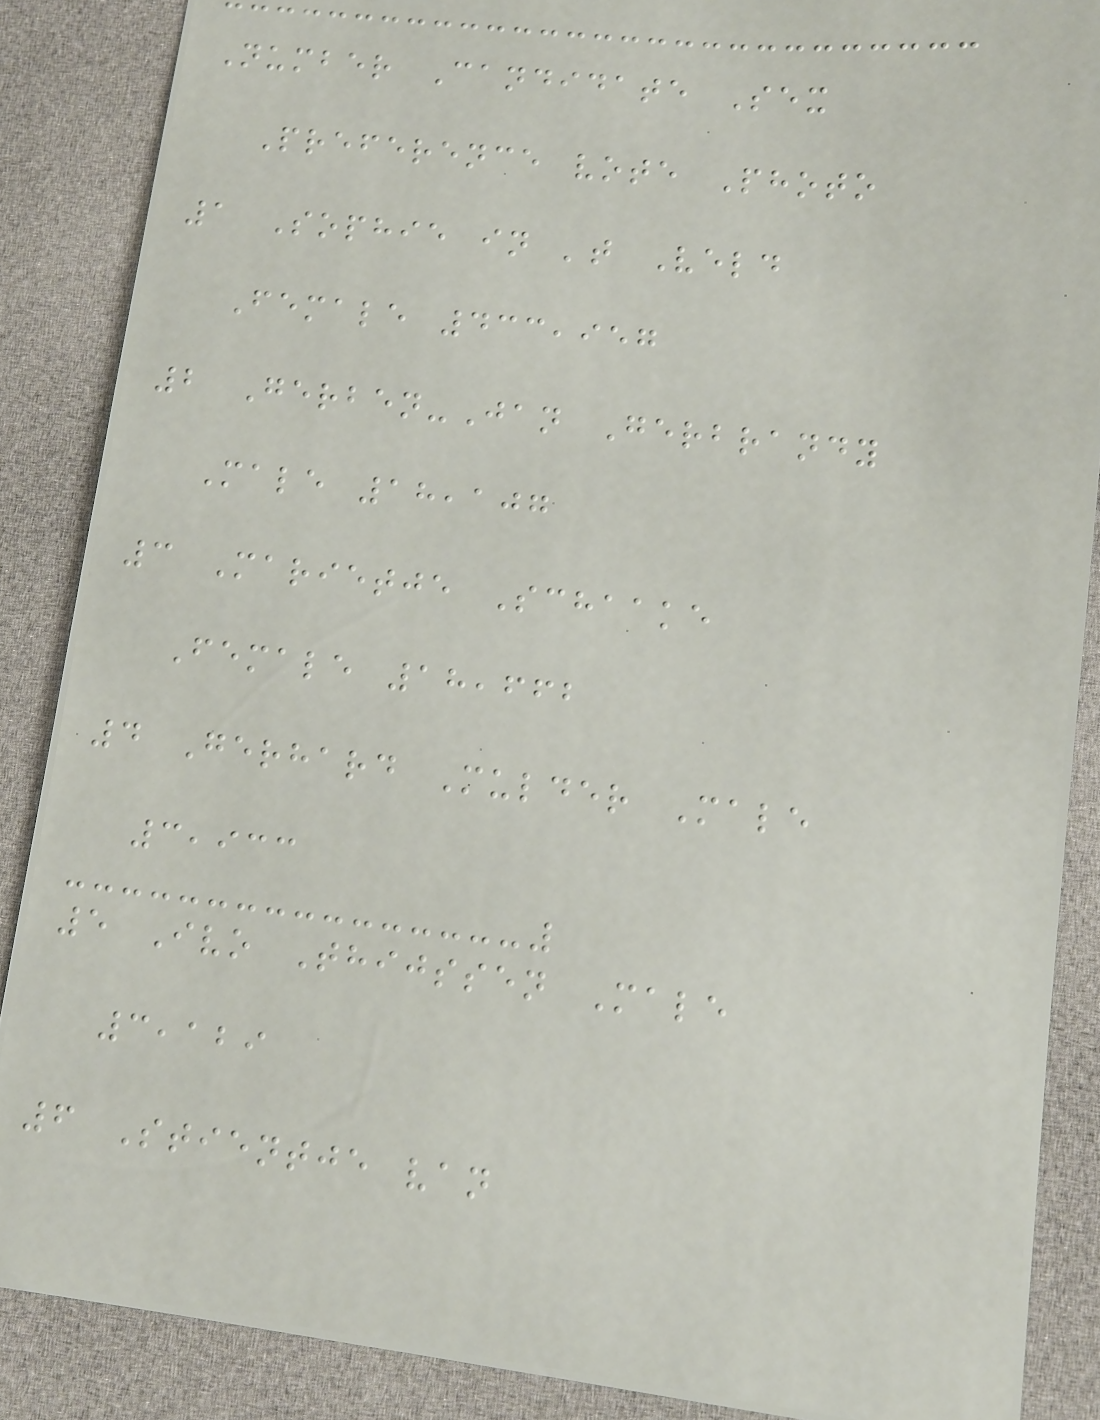Number Candidate Sex
Preference vote Photo
1 Sophie in 't Veld
Female 433,957
2 Gerben-Jan Gerbrandy
Male 18,107
3 Marietje Schaake
Female 18,662
4 Gerhard Mulder Male
3,933
5 Ivo Thijssen Male
3,129
6 Stientje van
